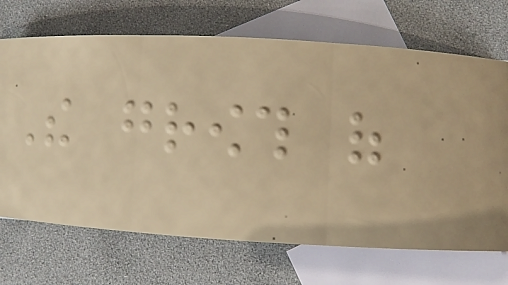The growth of
